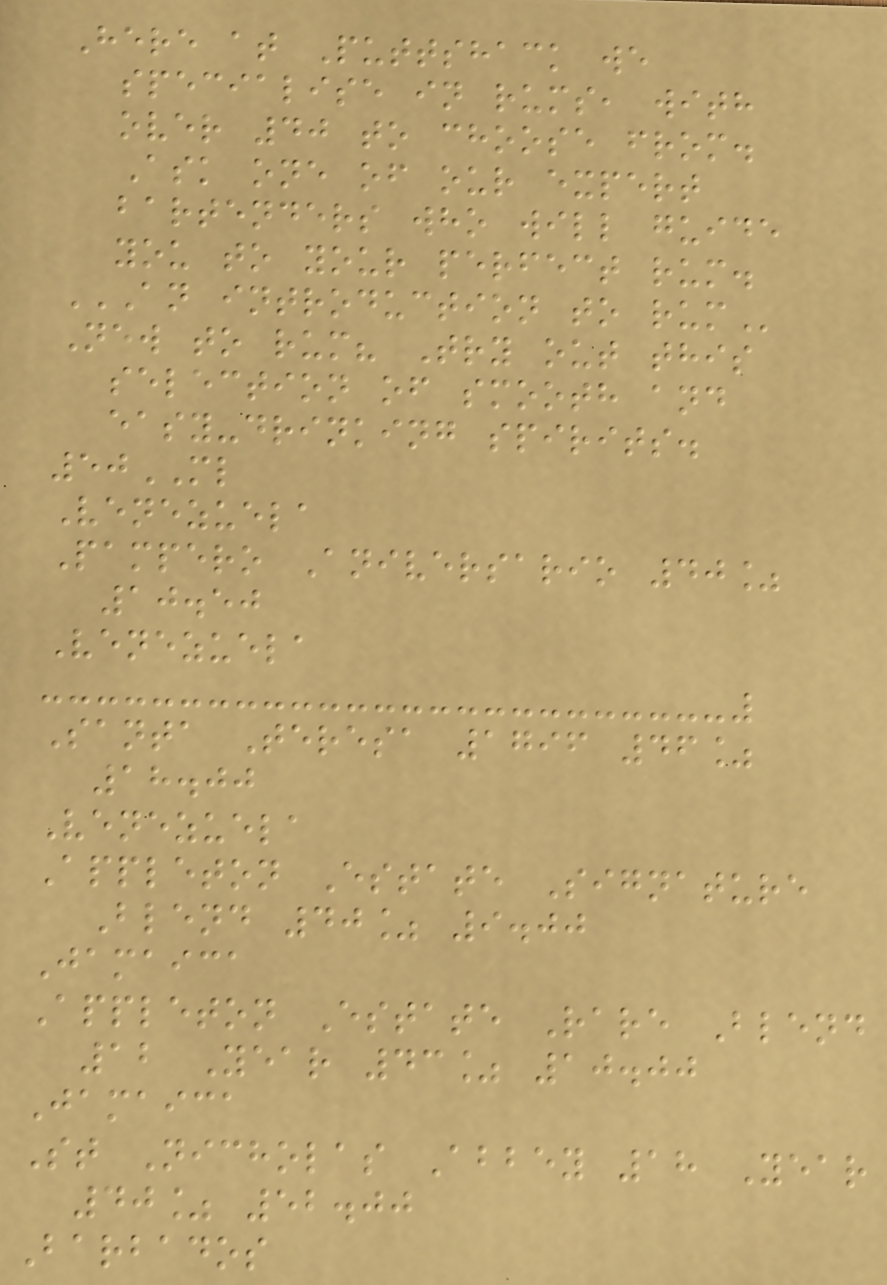Here at Puttshack we
specialise in rums, with
over 40 to choose from.
Ask one of our expert
bartenders who will guide
you to your perfect rum.
AN INTRODUCTION TO RUM
New to rum? Try out this
selection of smooth and
easy-drinking spirits.
50ML
Venezuela
Pampero Aniversario 40%
10.50
Venezuela
Santa Teresa 1796 46%
18.00
Venezuela
Appleton Estate Signature
Blend 40% 9.00
Jamaica
Appleton Estate Rare Blend
12 Year 43% 10.00
Jamaica
St Nicholas Abbey 18 Year
40% 52.00
Barbados
